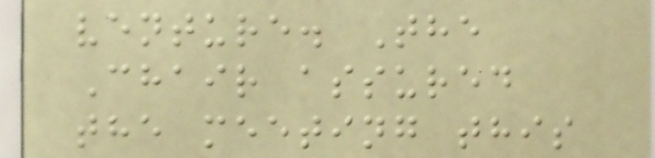venture. The
Chair assured
the meeting this
